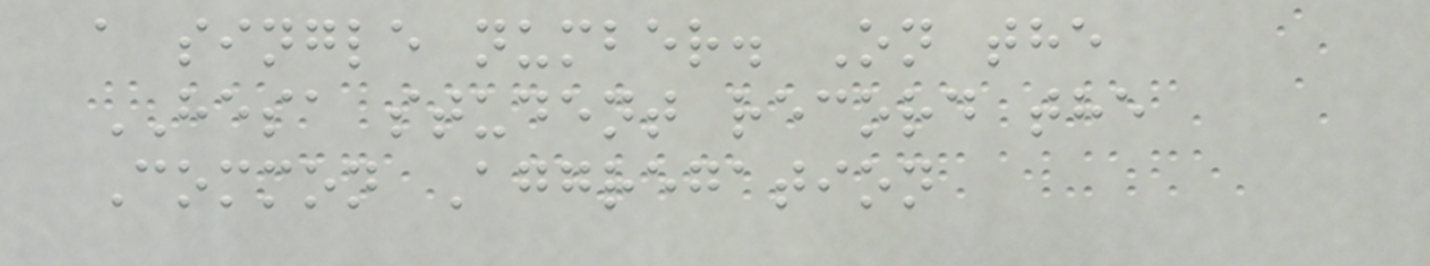a single number. On the
HESA student record the
Common Aggregation
